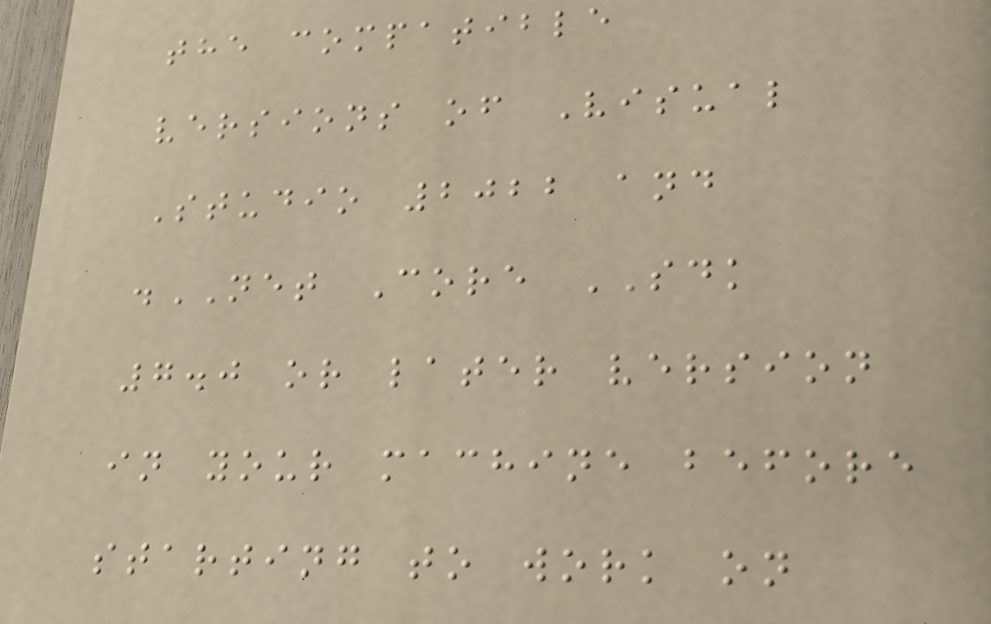the compatible
versions of Visual
Studio 2022 and
.NET Core SDK
7.0 or later version
in your machine before
starting to work on
